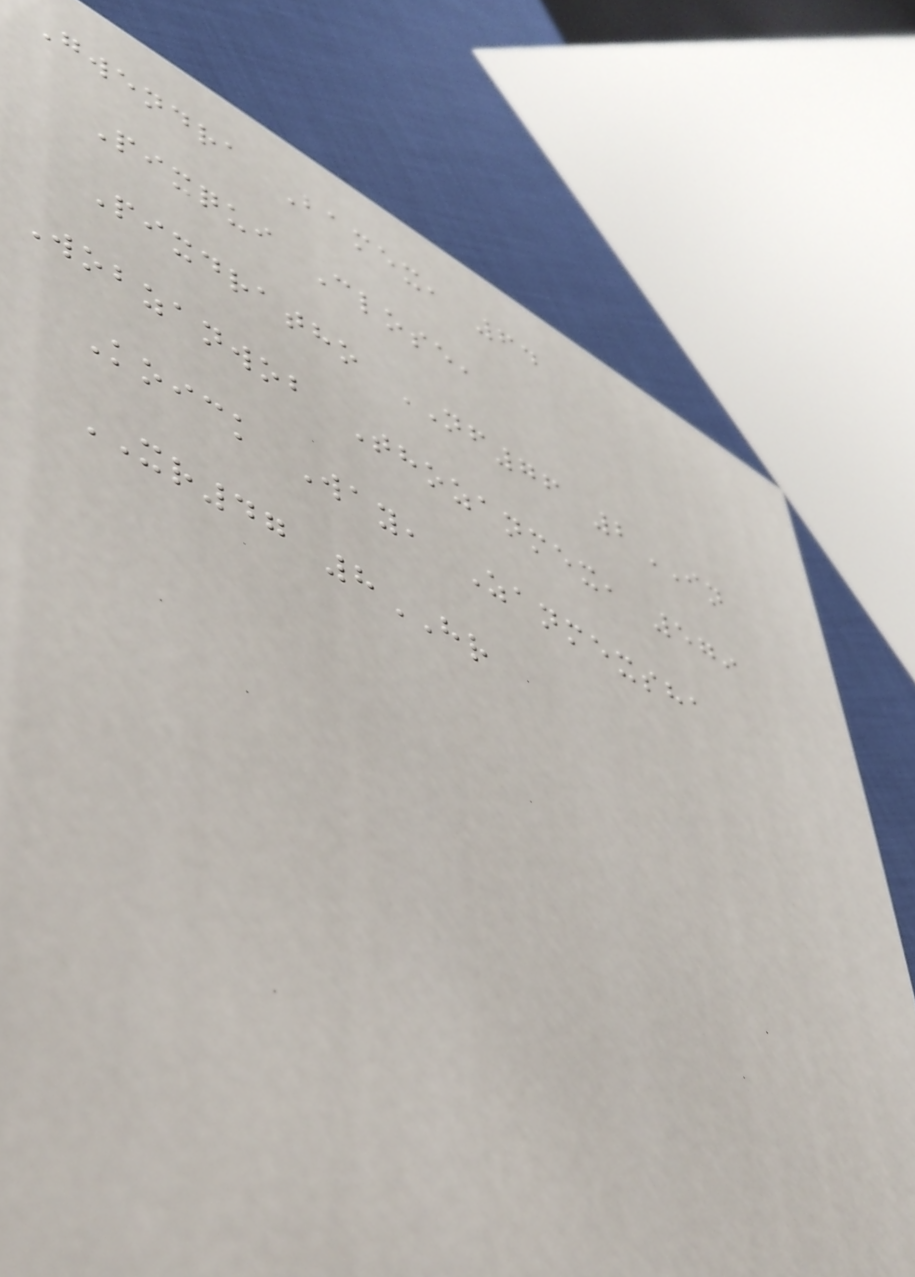Gwendra Bamex, 64
Pixqui Close,
Pixdratho NF76 2IN
Wobzanwob Thozanmex, 579
Koick Way, Zanmexsha
XR47 8HR
